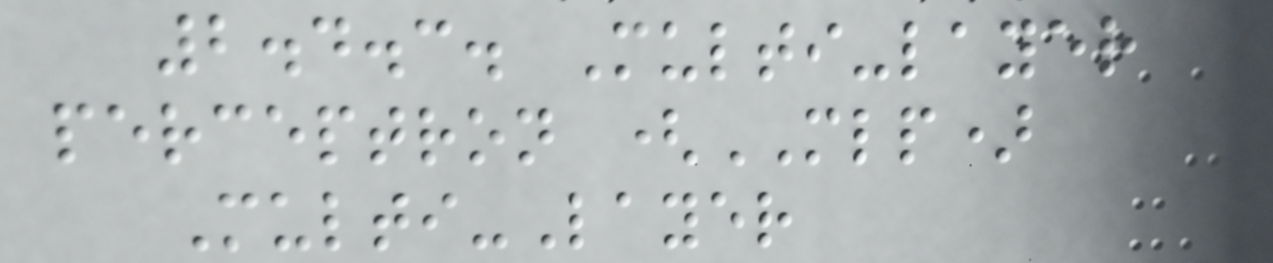2.4.3. Multi-layer
perceptron (MLP)
Multi-Layer
